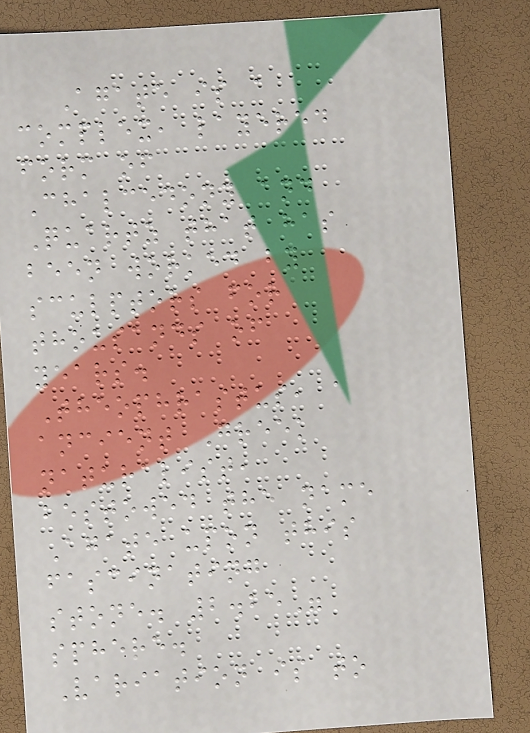Agate is a
complex, layered
form of
Chalcedony and
Quartz that has
been worked by
sculptors for
thousands of
years.
Theophrastus, a
ancient Greek
naturalist,
bestowed the name
Agate upon this
fascinating
stone. 2.25"
sphere.
Variation is to
